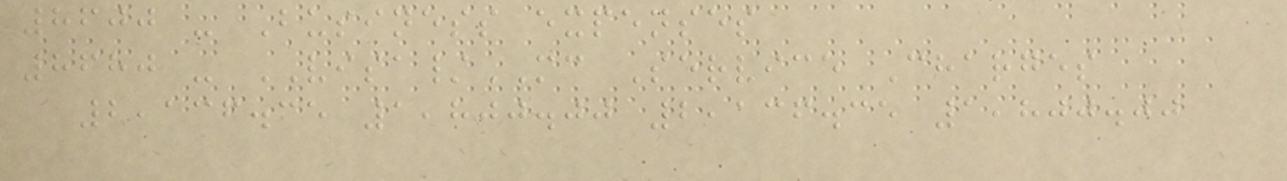8600 - Business expenses
8680 - VISA/MC Service Charges
2,136.35 1,800.00 2,136.35 1,800.00
